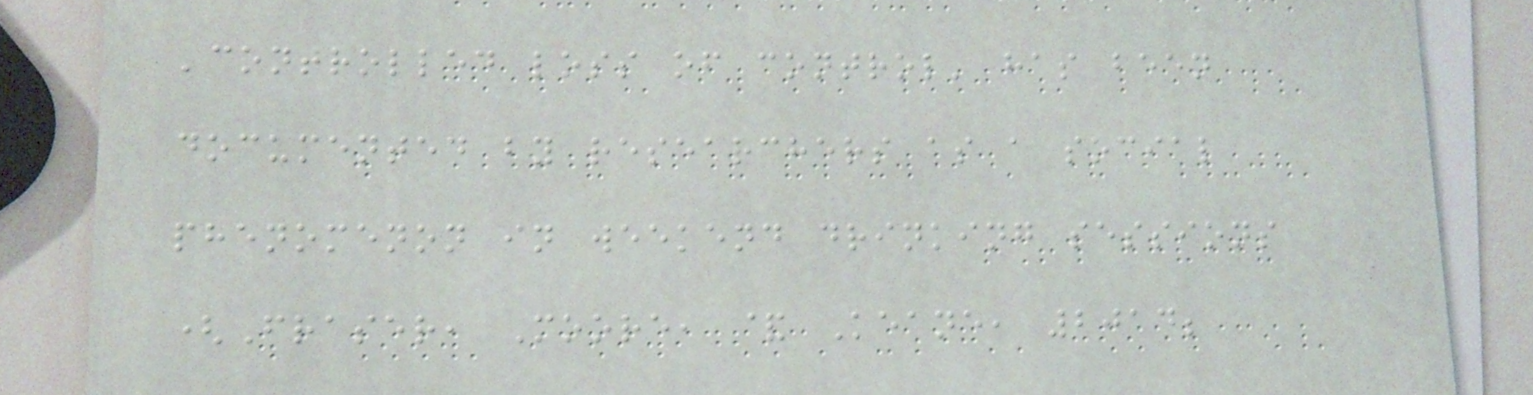'controlled loss of control' has been
documented by researchers as a social
phenomenon in weekend drinking sessions
(Fraser, Moore, & Keane, 2014;
